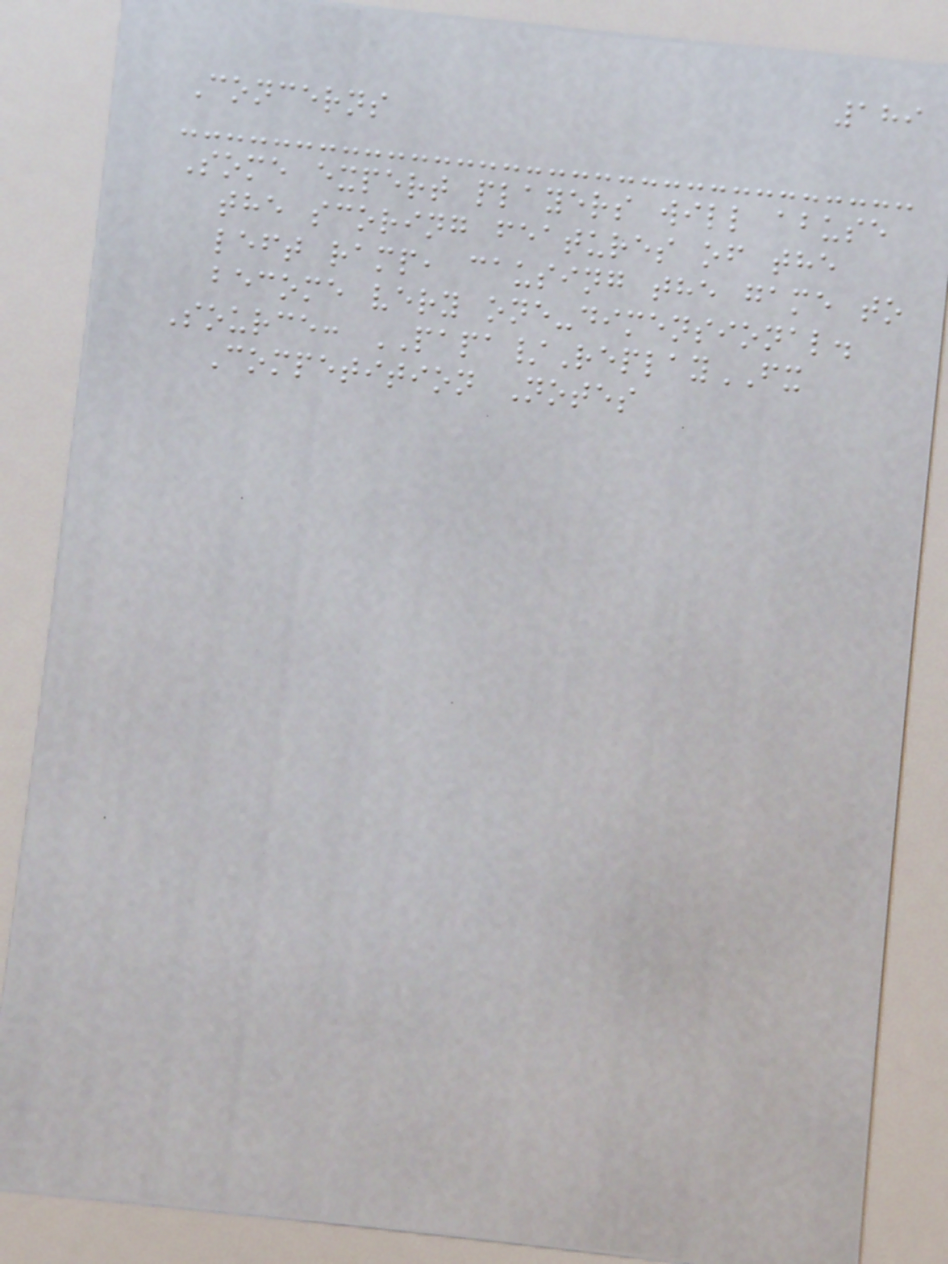189
Concerns
Some expert players will abuse
the scoring features of the
left ramp, causing the game to
become very one-dimensional.
Source: PAPA/ReplayFX
Competition Notes
